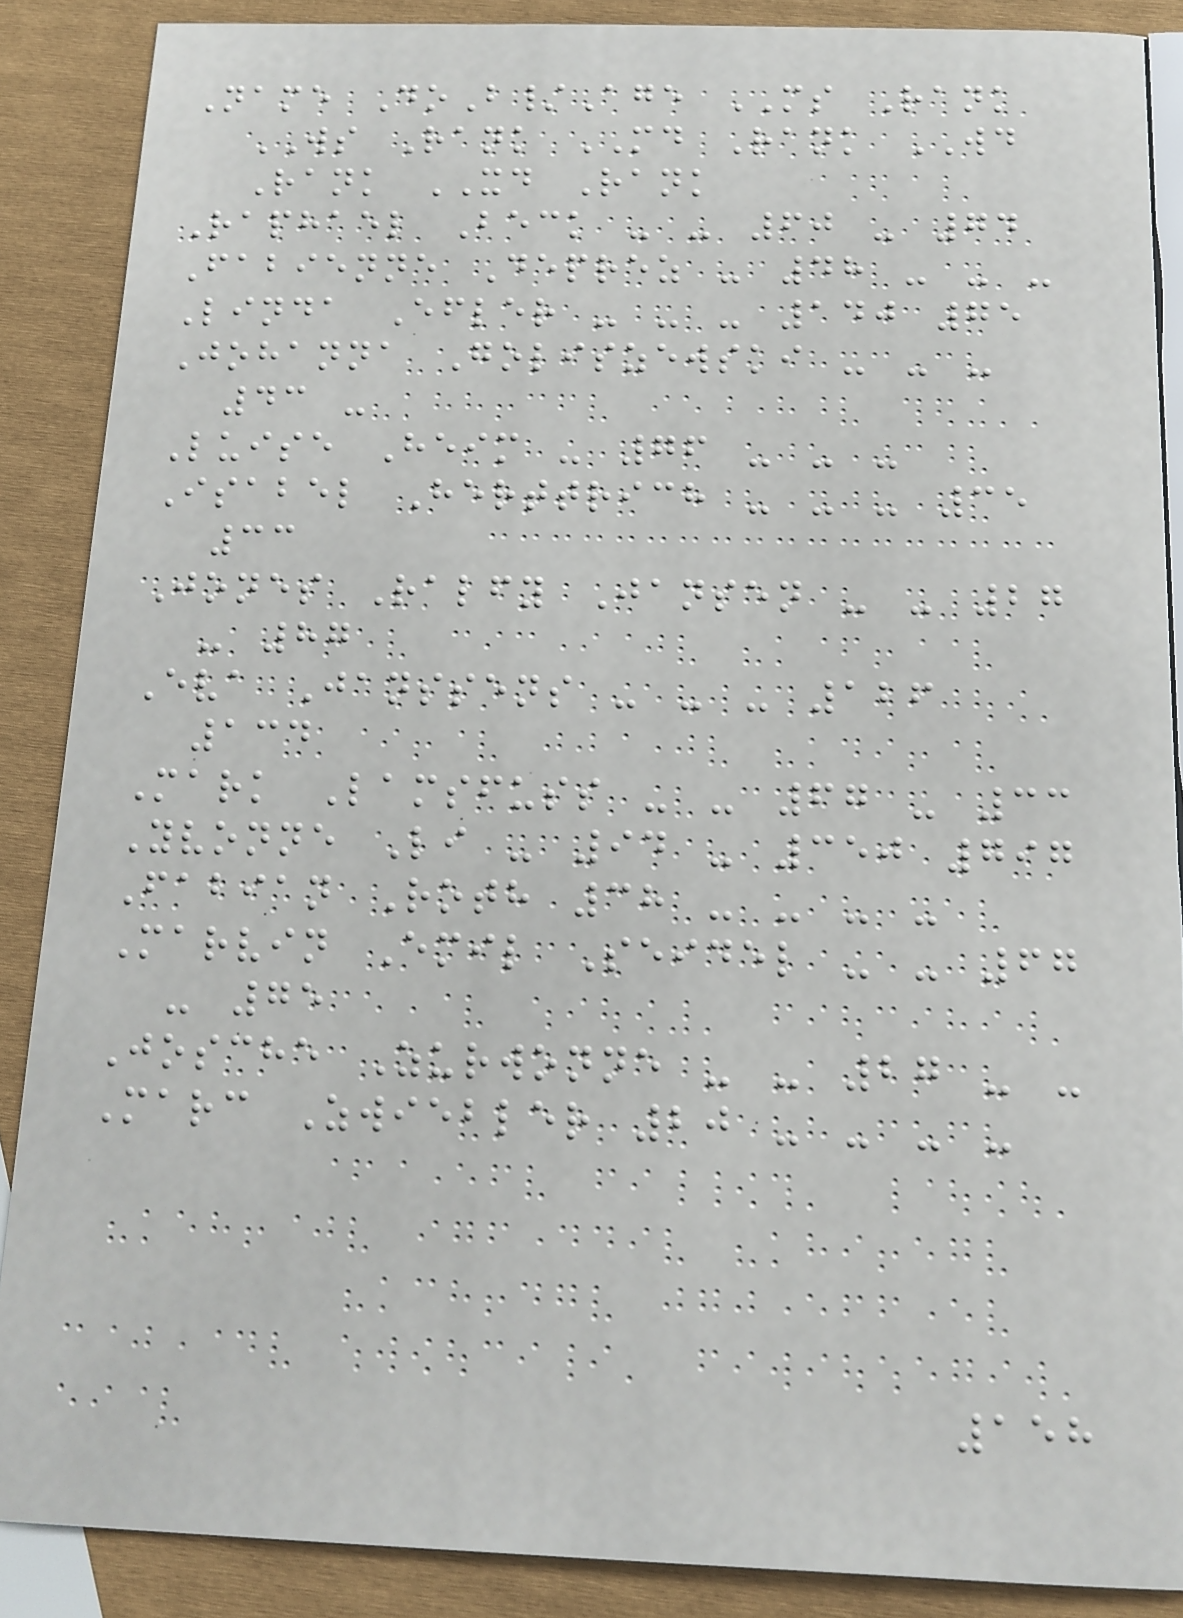Name DoB/Age MS Rank
WS Rank MD Rank WD
Rank XD Rank
Raphael Beck - - 60 - 74
Fabienne Deprez - 48 - - -
Linda Efler - - - 140 75
Johanna Goliszewski - - -
43 -
Luise Heim - 76 - - -
Isabel Herttrich - - - 35
33
Jones Ralfy Jansen - - 27
- 87
Eva Janssens - - - 126
134
Mark Lamsfuss - - 67 - 33
Yvonne Li - 94 - 350 797
Fabian Roth 38 - - - -
Marvin Emil Seidel - - 67
- 75
Josche Zurwonne - - 27 - -
Marc Zwiebler 20 - - - -
158
